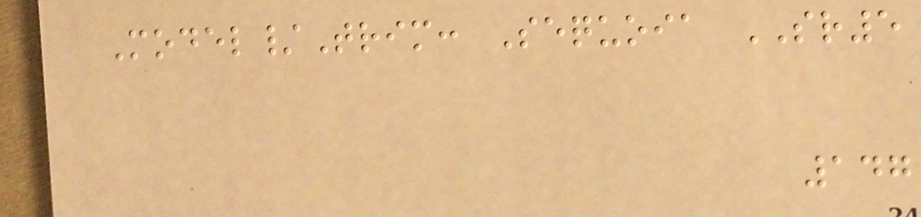Model/Trim: Sequoia SR5
147
